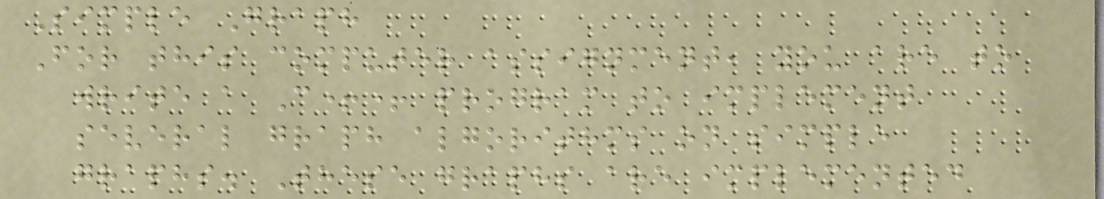Simple Graph
For this computer assignment, you are to
write a C++ program to implement
several graph algorithms on simple
graphs. These graphs are implemented
